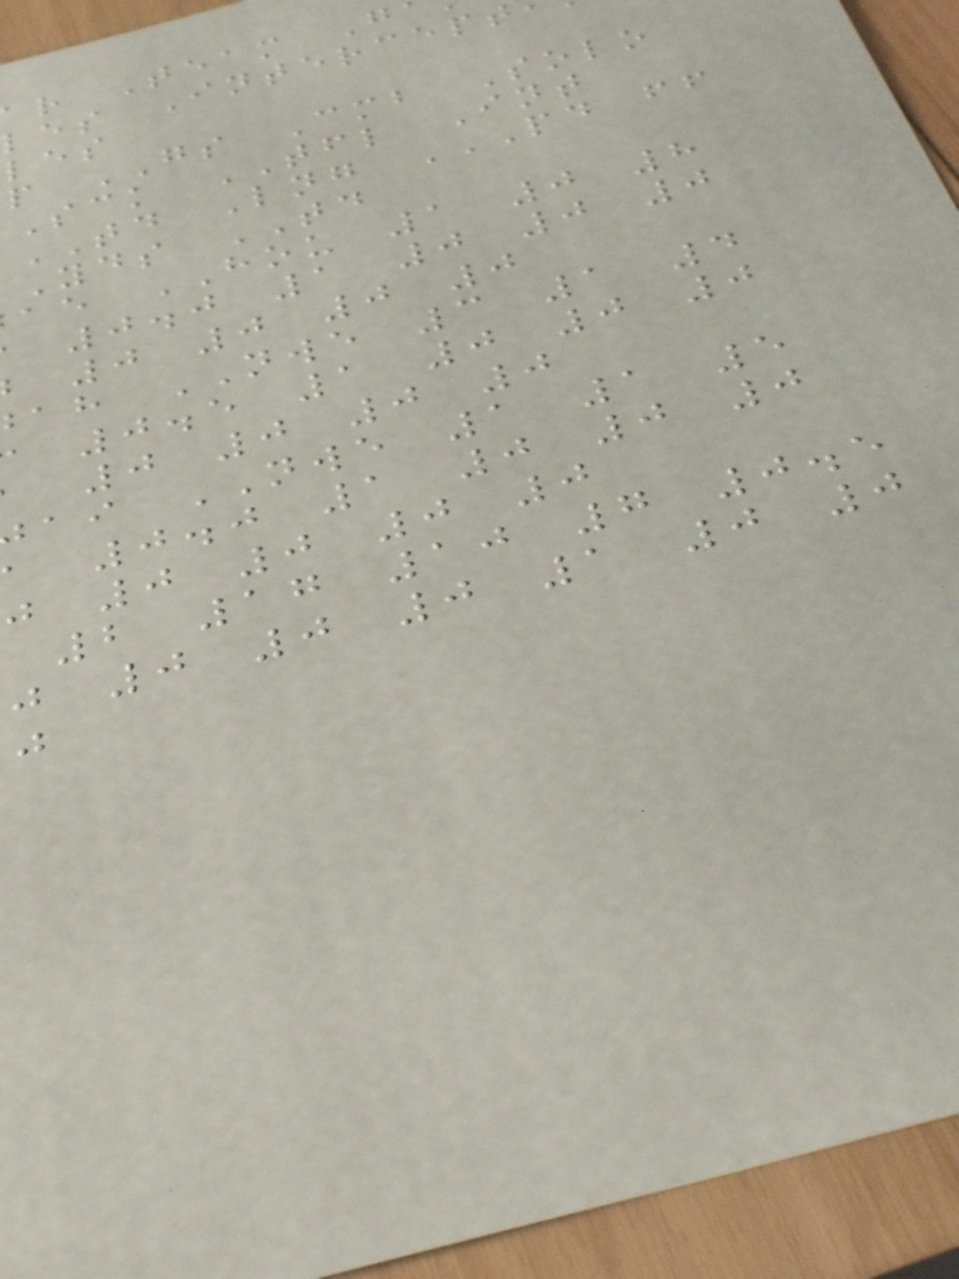r Team G
les Intercept
p GS Cmb Solo
Sck TFL Int
Yds TD
ae HOU 1 0 8
0.0 1 0 0 0
0 0 0 0
ah NWE 3 1 4
0.5 1 0 0 0
0 0 0 0
ai NWE 1 1 5
0.0 1 0 0 0
j 0 0 0 0
2 17 10 7 0.5
j 0 0 0 1 0 0
